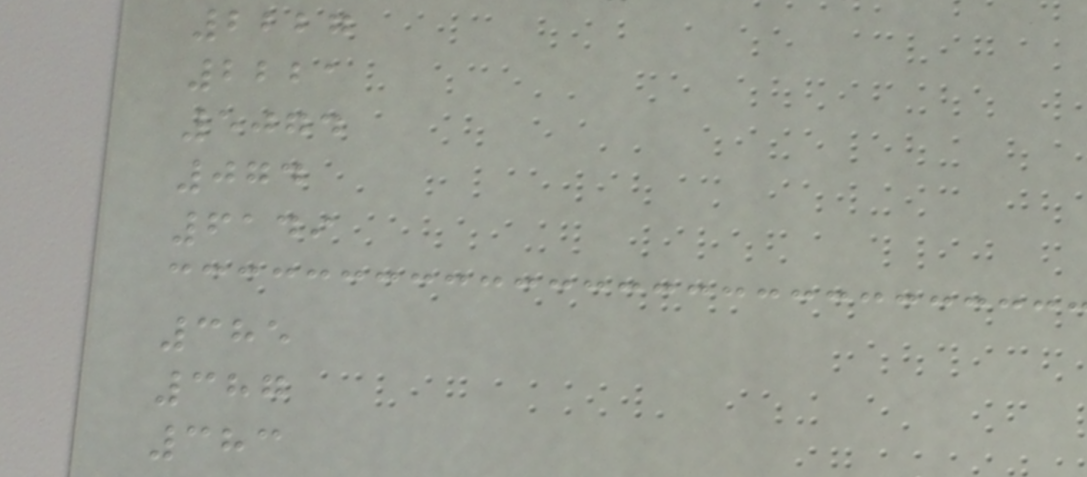2227
2221
5074
074
6149
385
387
383
